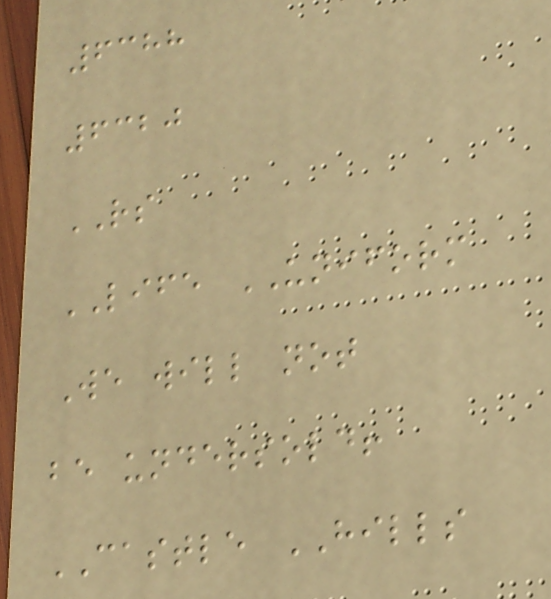6388
6320
RS
LIFE UNIFORM
We will not
be undersold!
CASTLE HILLS
